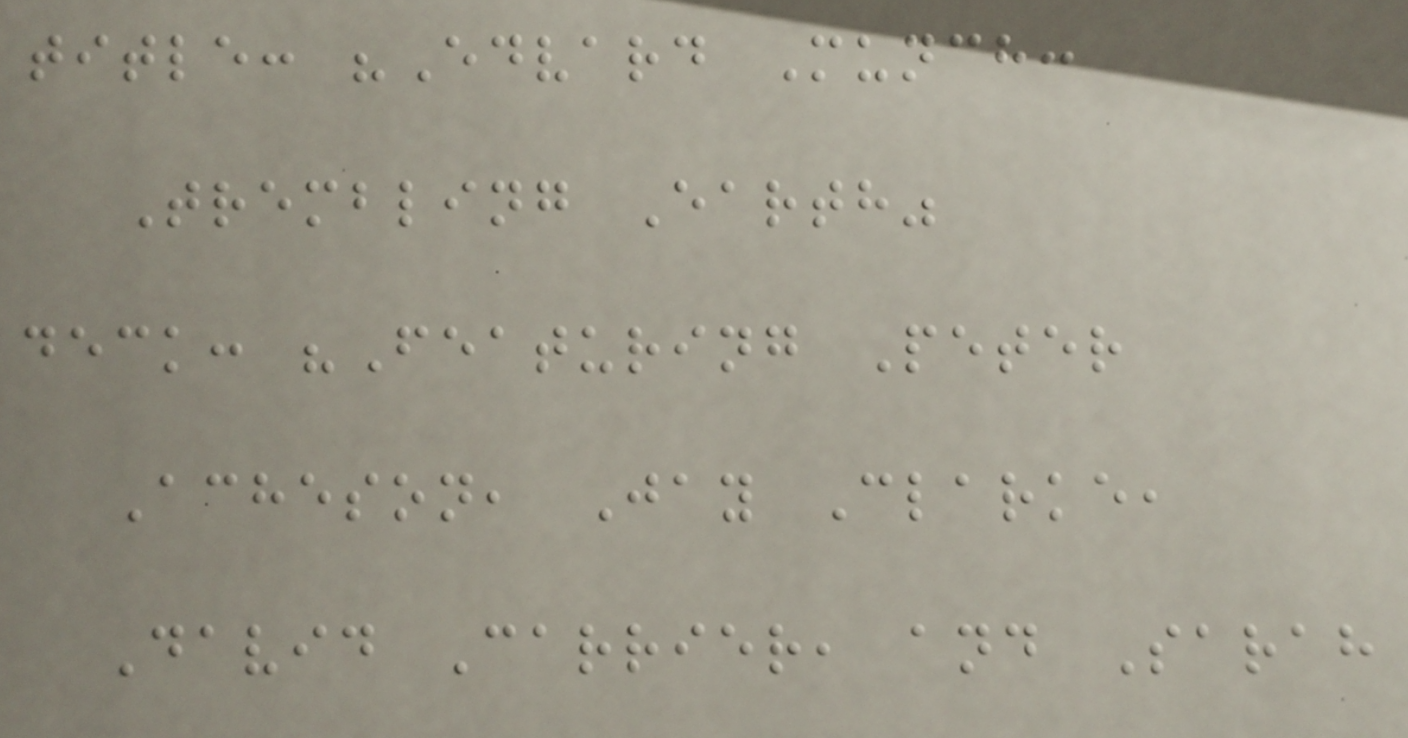title: "Edvard Munch:
Trembling Earth"
deck: "Featuring Peter
Acheson, Jay Clarke,
David Carrier, and Sarah
